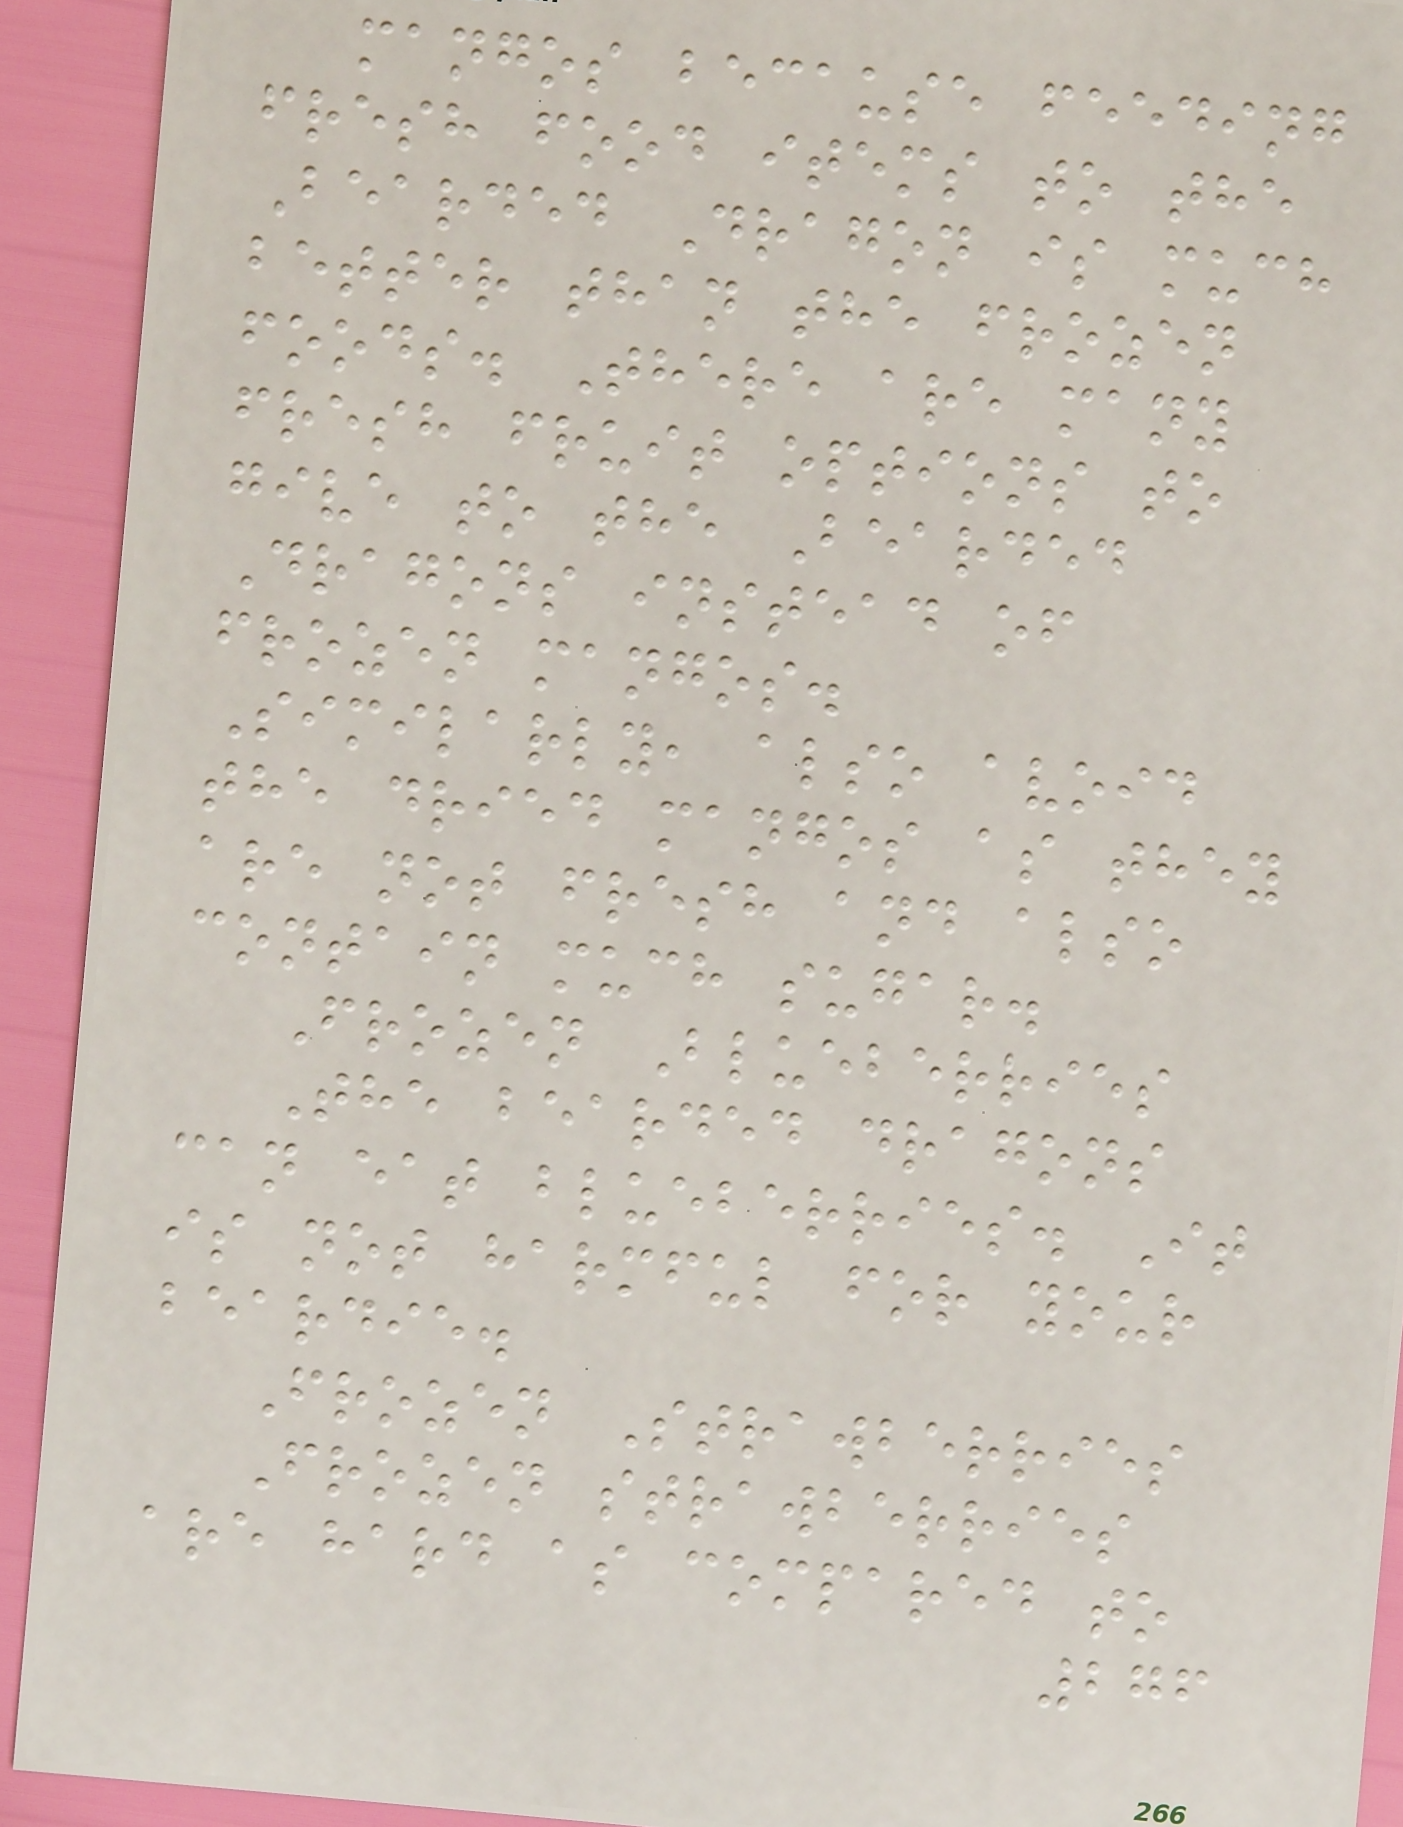mangos because feeding
fresh food items to the
Bearded Dragon is much
better than the frozen
foods. There are many
fresh fruit options to
give to the Bearded
Dragons instead of
frozen mangos.
Similarly, also avoid
the dried mangos as they
are not fresh and also
contain much sugar.
Frozen Blueberries
The bearded dragons
can eat blueberries. It
is not harmful for your
beardie.
Frozen Strawberries
Frozen strawberries
are hard as compared to
276
